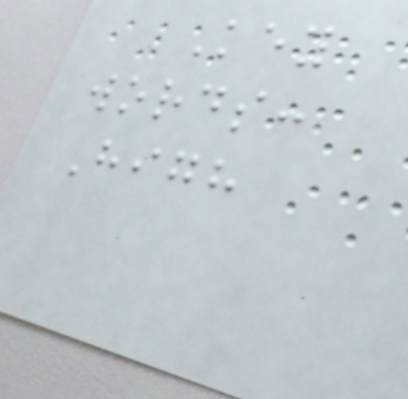Key
words:
High
